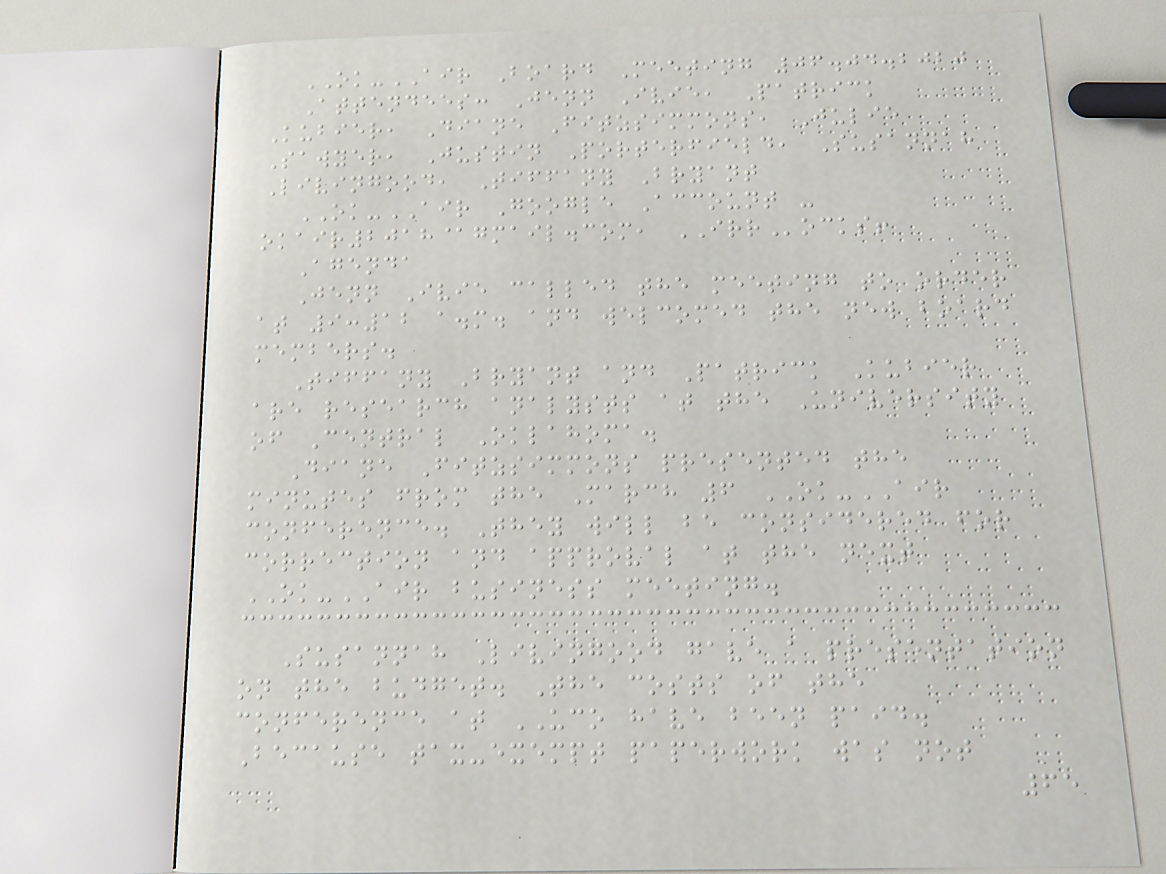OK-AIR Board Meeting 06.04.2020
Attendees: Jenn Ivie, Patrick
Kubier, Diane Fitzsimmons, Julie
Sawyer, Justin Porterfield, Susannah
Livingood, Tiffany Bryant
OK-AIR Google Account -
okair2018@gmail.com, IRRocks!
Agenda
Jenn Ivie called the meeting to order
at 9:12 a.m. and welcomed the new board
members.
Tiffany Bryant and Patrick Kubier
are research analysts at the University
of Central Oklahoma.
Diane Fitzsimmons presented the
minutes from the March 6 OK-AIR
conference. They will be considered for
correction and approval at the next
OK-AIR business meeting.
Susannah Livingood gave a presentation
on the budget. The costs of the
conference at UCO have been paid.
Because tax-exempt paperwork was not
65
